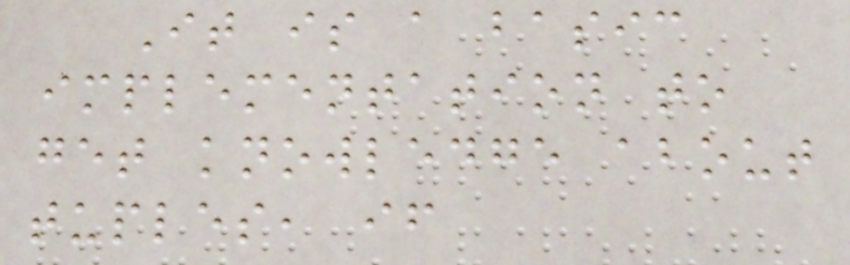It is a basic
implementation to
get knowledge about
tuples, if
